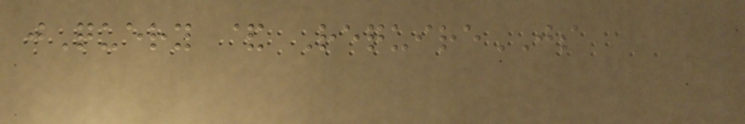jQuery & RequireJS
